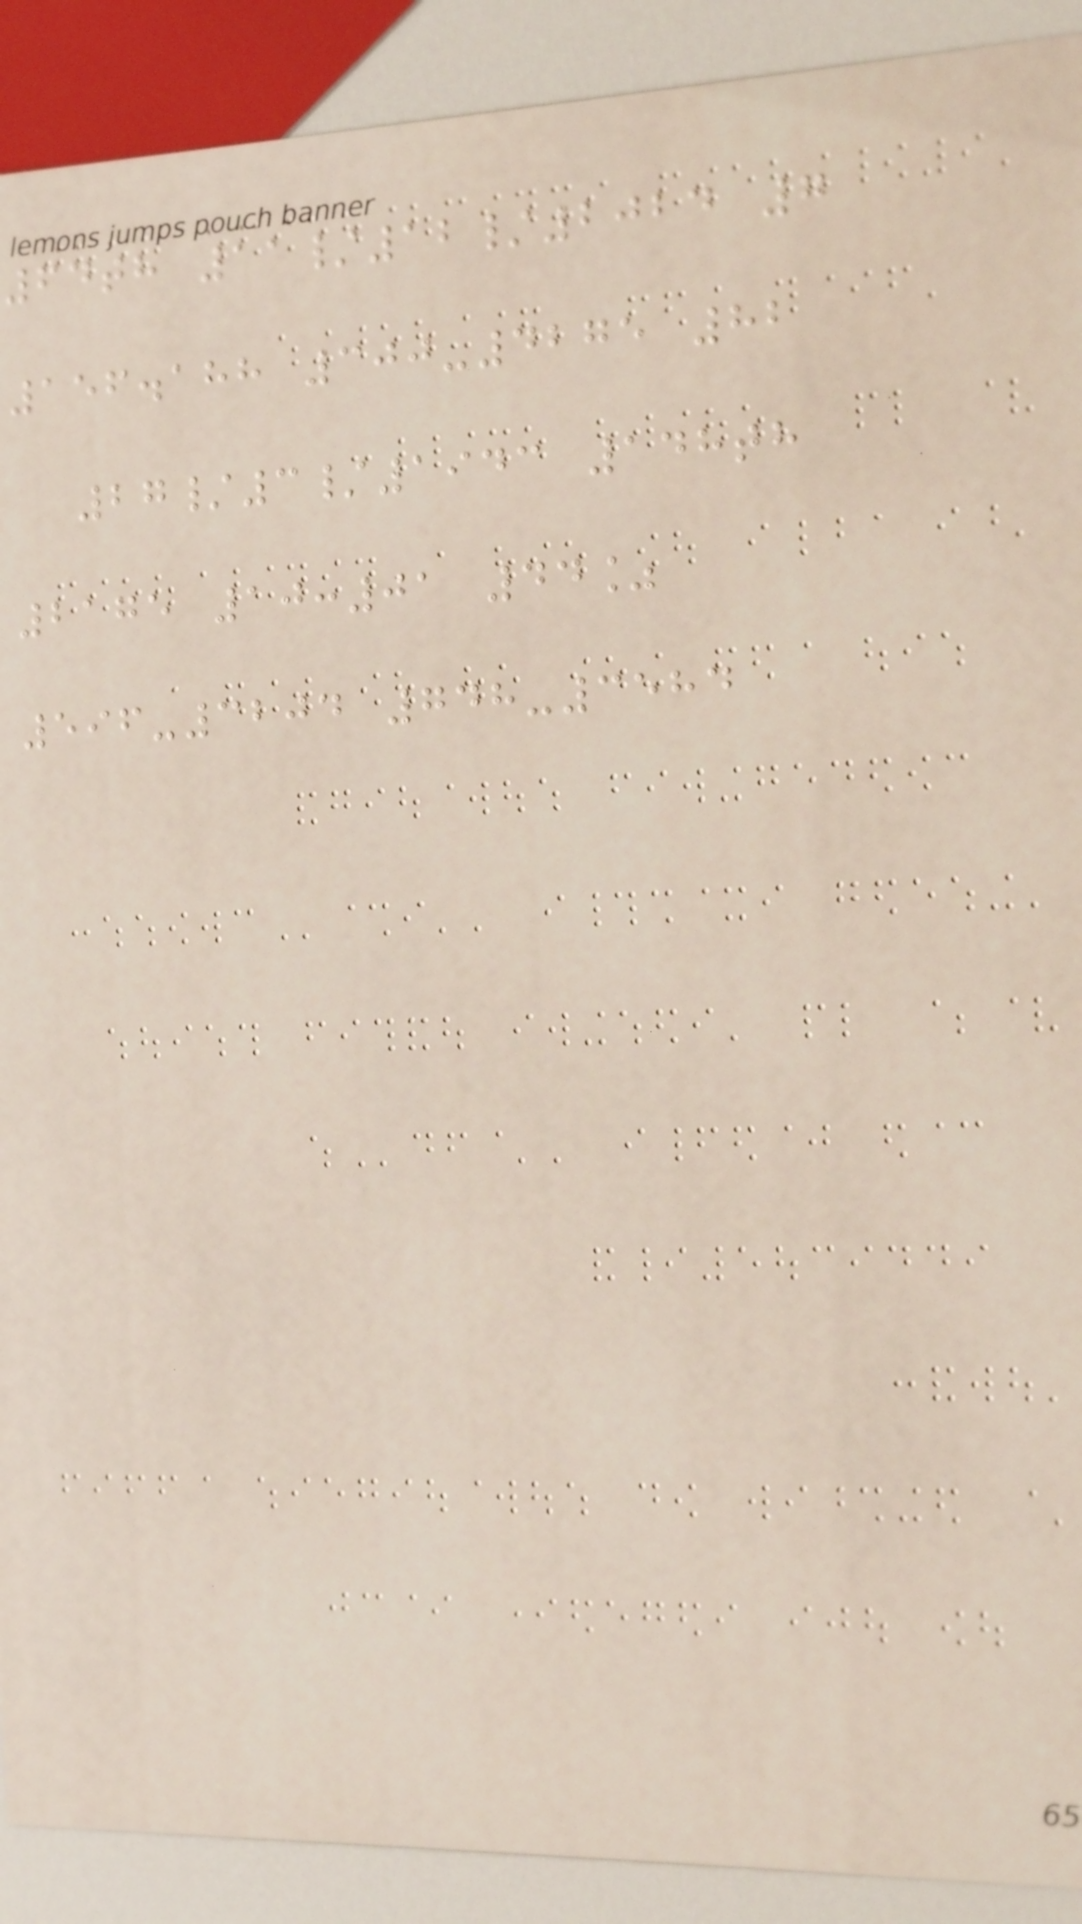64th 11/12/2024 7
156.188 300-4275 82
27/3/1943 148th
2175 10:01 44%
596-3204 748-3584
